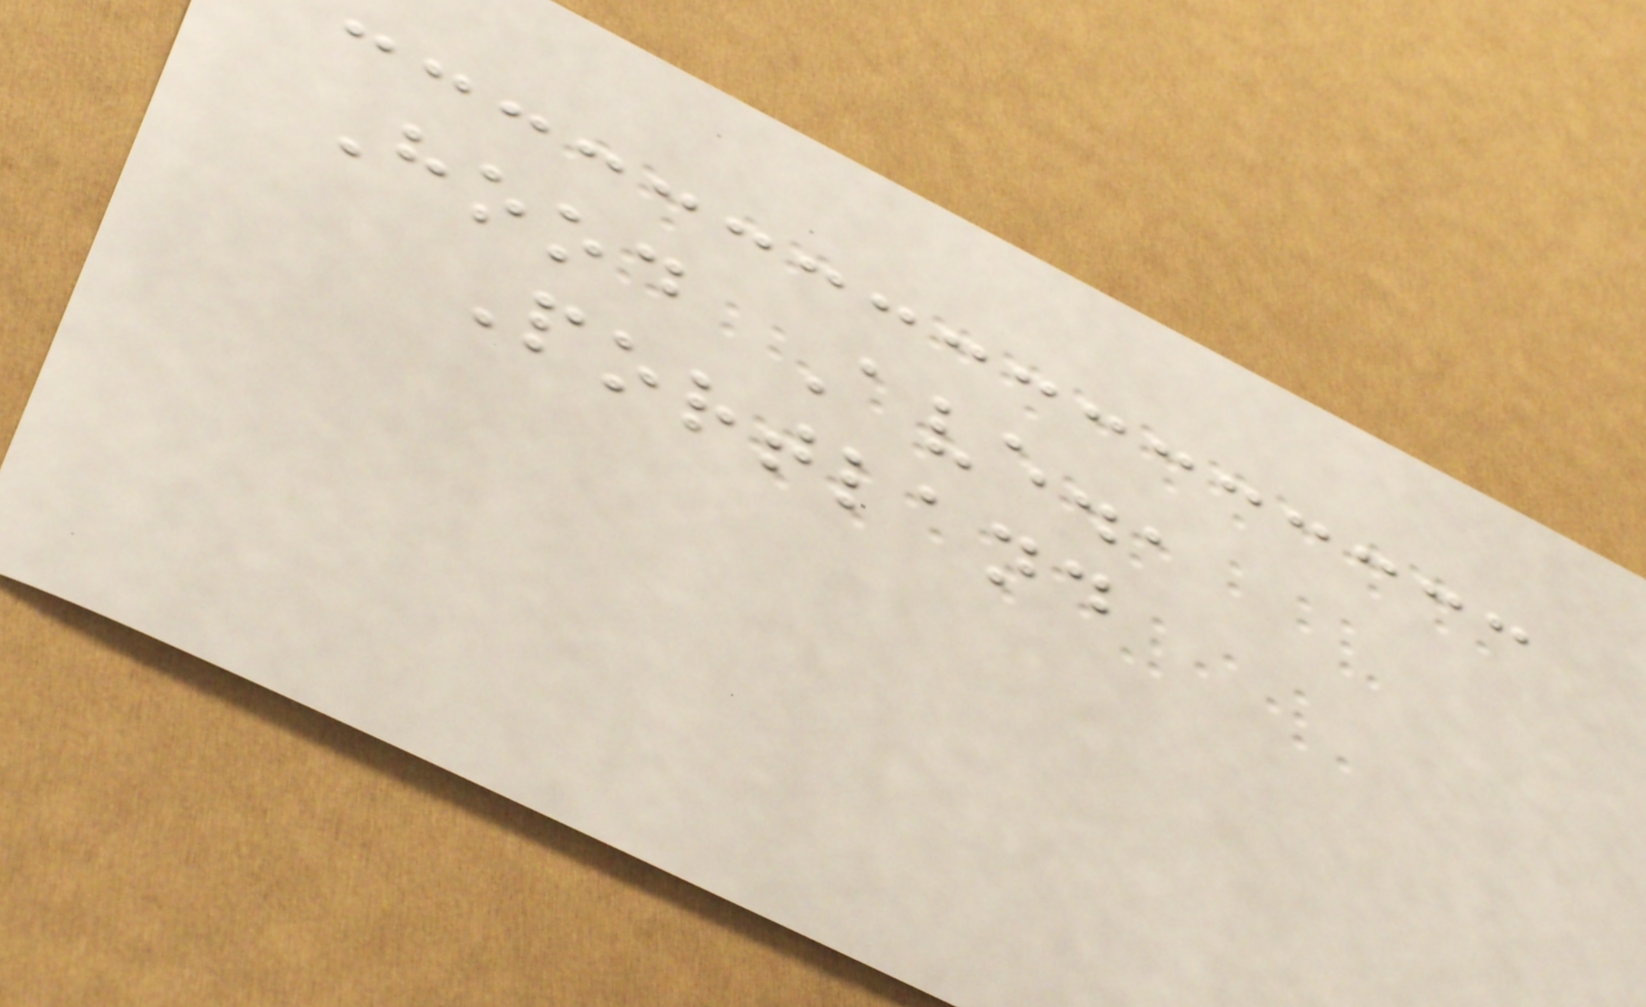Hood Ave.,
Portland
